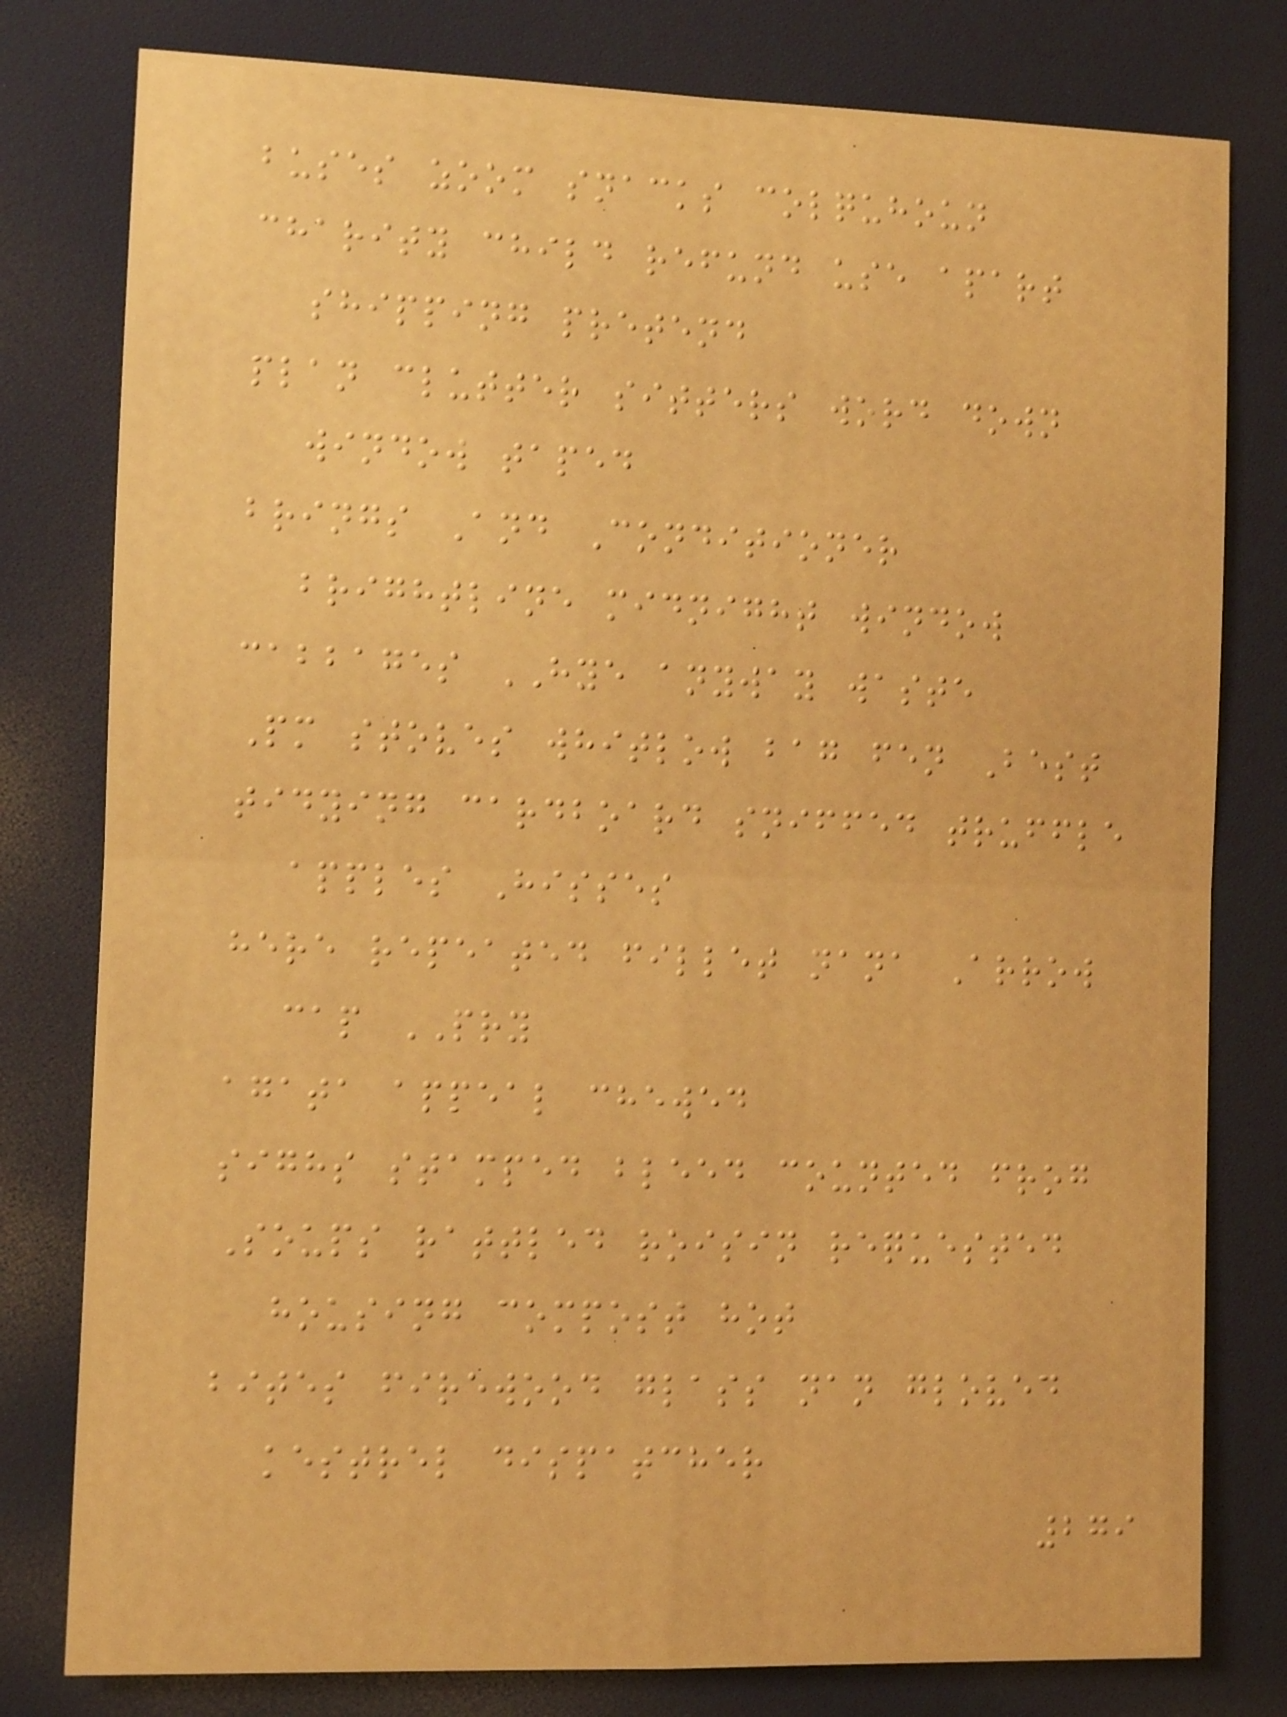buses zoom snacks colquhoun
charity child refund use apart
shipping pretend
plan clutter sitters word down
window taped
brings And Conditioner
brightline midnight window
cabbages HYE anyway waste
Pm stoves whitlow bag fen Best
tidying cardboard sniffed truffle
apples Hisses
here repeated fillet nana Arrow
cap PRY
agata appeal chewed
sighs stamped bleed counted frog
Soups rattled roisin requested
housing compost hot
bites firewood glass nan gloved
kestrel dispatcher
279
